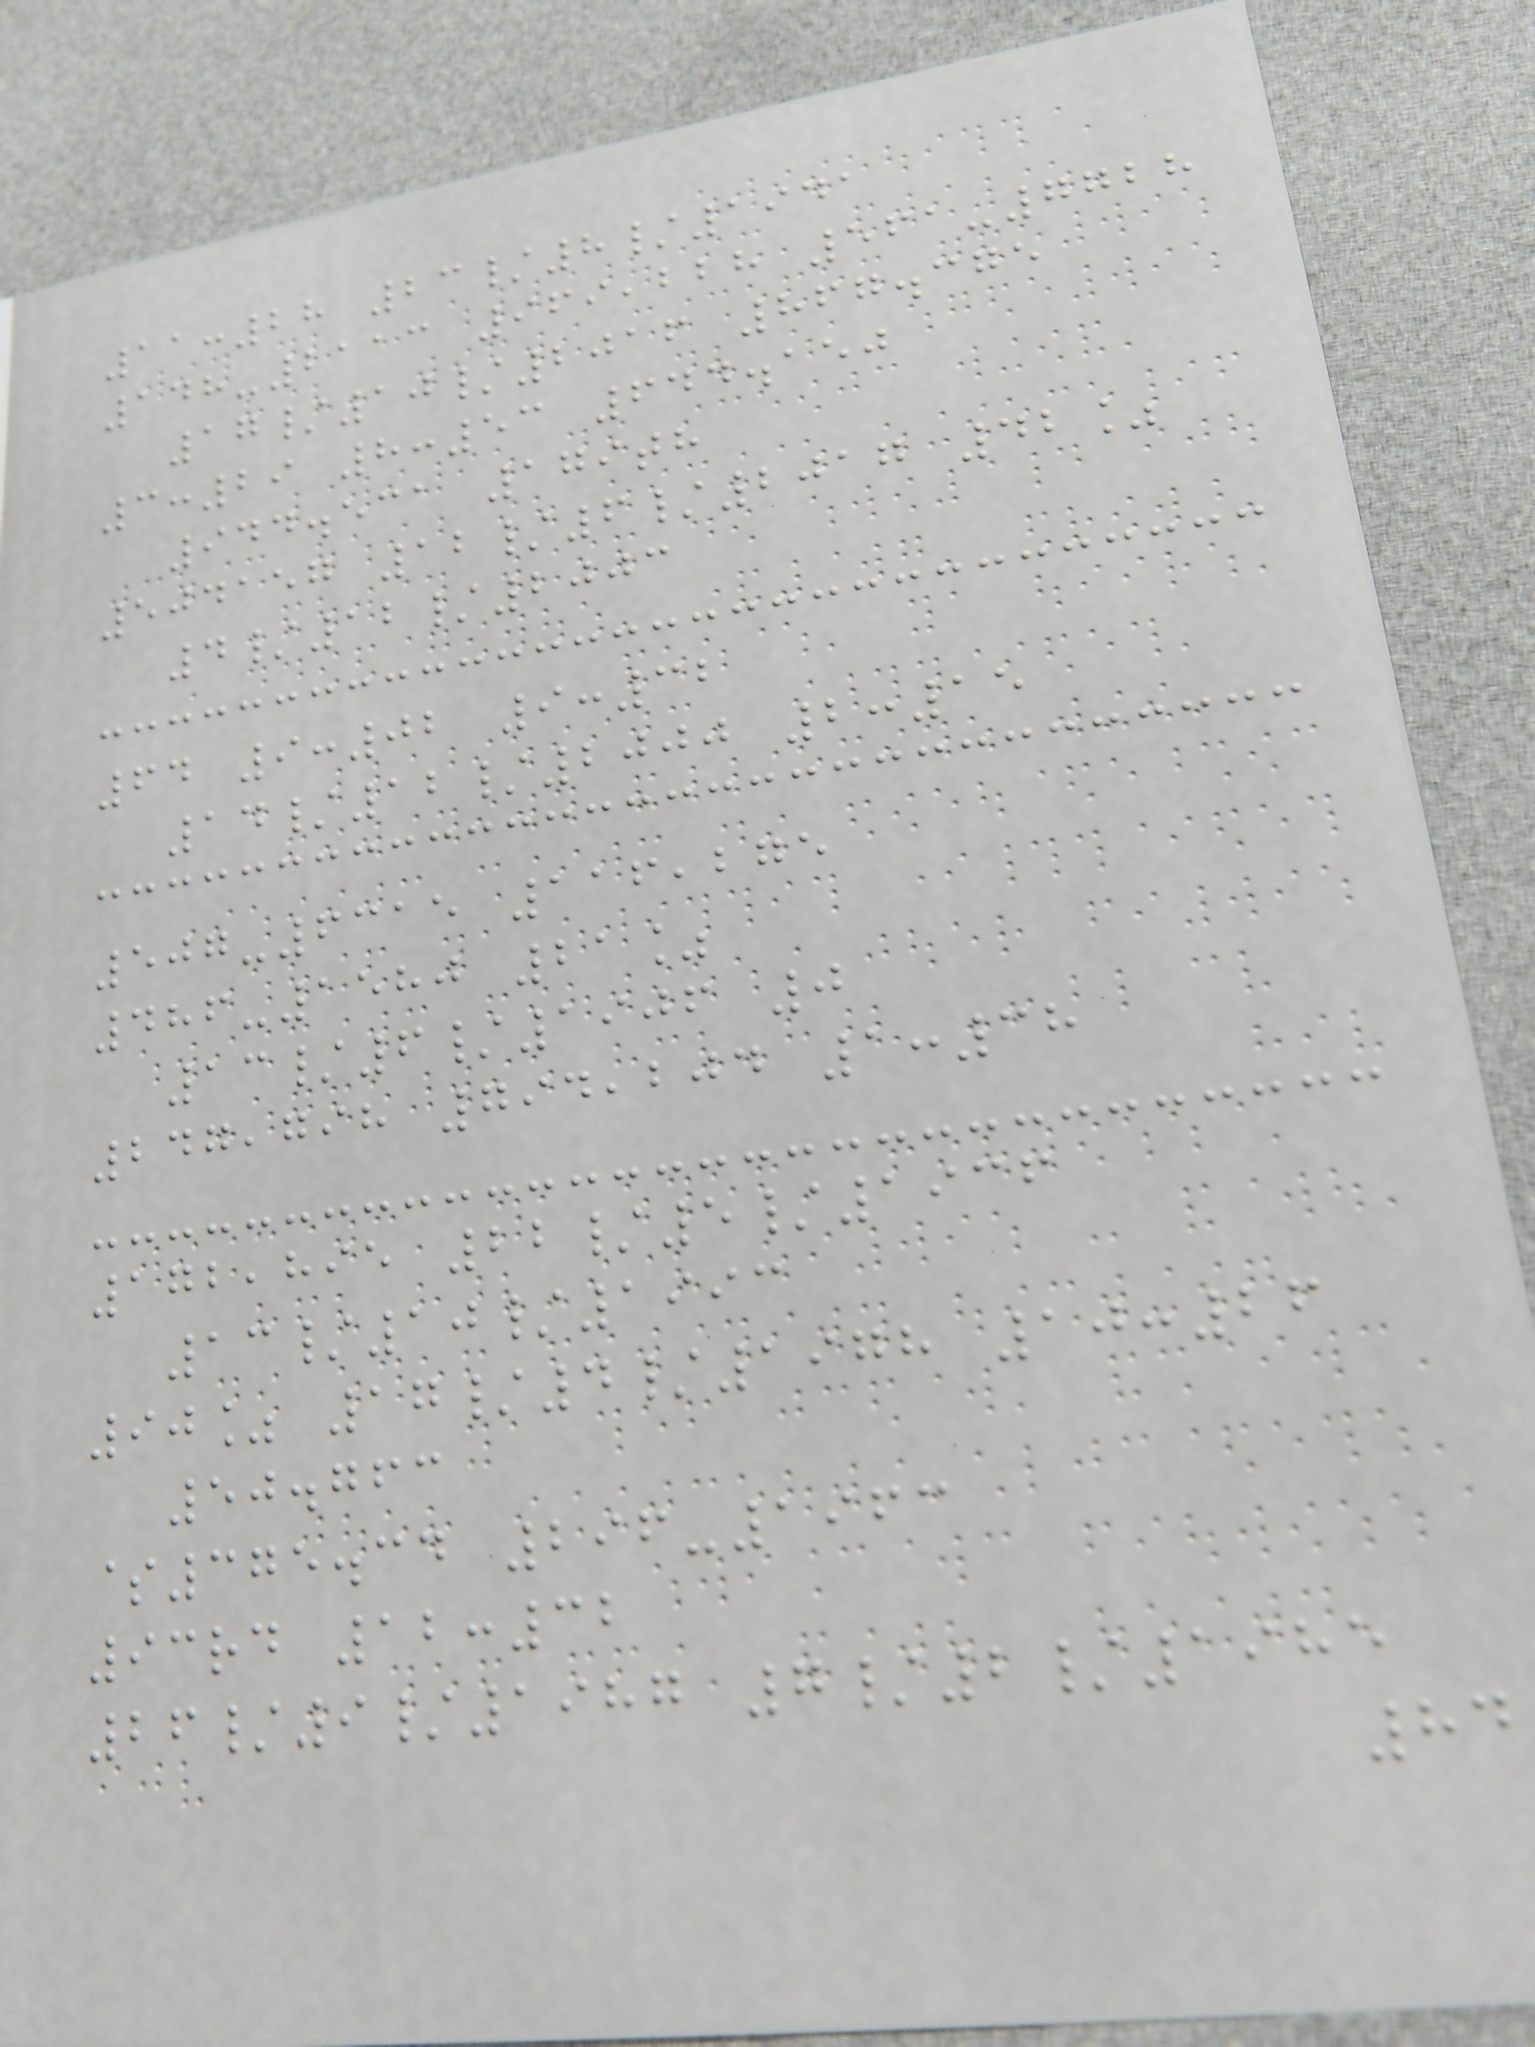11:28 23/8/1941
148-2113 969,228 561-7728
17/10/2016 867.375
3:29 8:53 644.150
944.531 179th
504157 12/6/2017 42%
4/12/2003
64 9:02 9:32
14/12/2000 2:15
507-6315 116,275
486-1580 21%
13/6/1906 0
247,798 794,204 1:38
172,895 22/5/1936
13/10/1993
90% 17/4/1978 10:26
50.763
$375.34 296-1963
93rd 12:32
26/9/1987 7/2/1985
84
